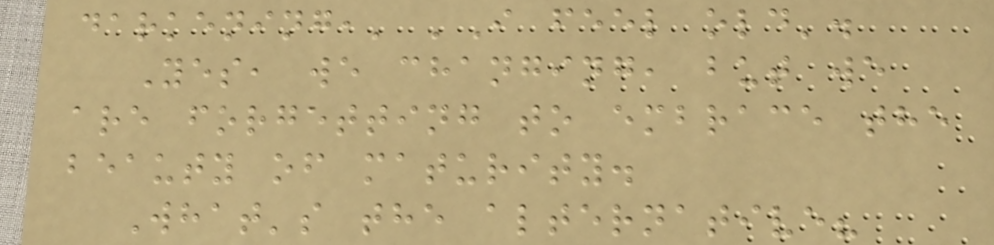darkening,' 'I feel old'.
Yes, we changing, but we
are forgetting to embrace the
beauty of maturity.
What's the alternative?
